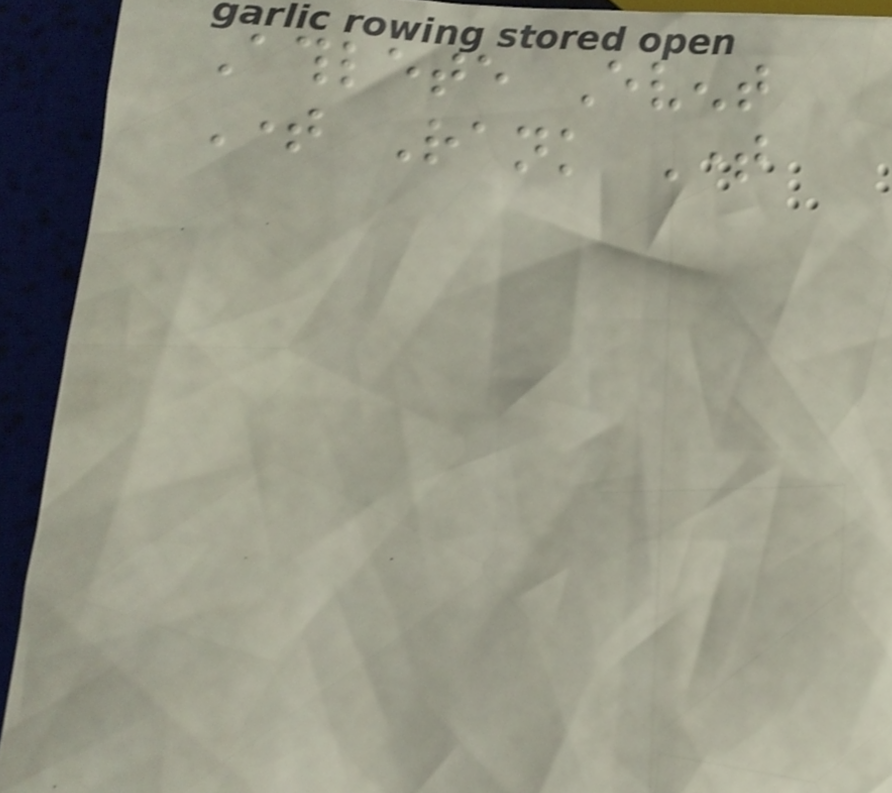Athlete Event
Time Rank Time
